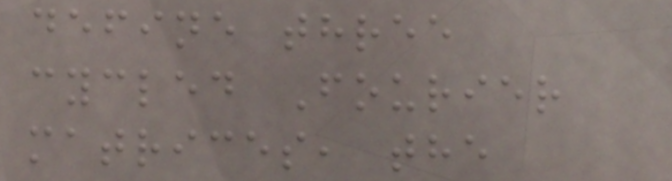define three
cycled Fourier
matrices, the
